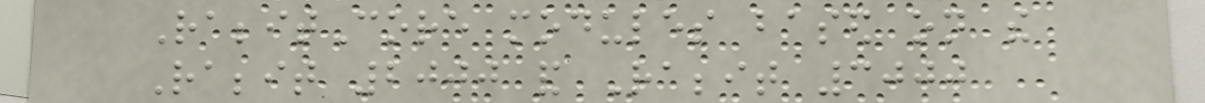RabbitCore modules based on the
Rabbit 2000 and Rabbit 3000
